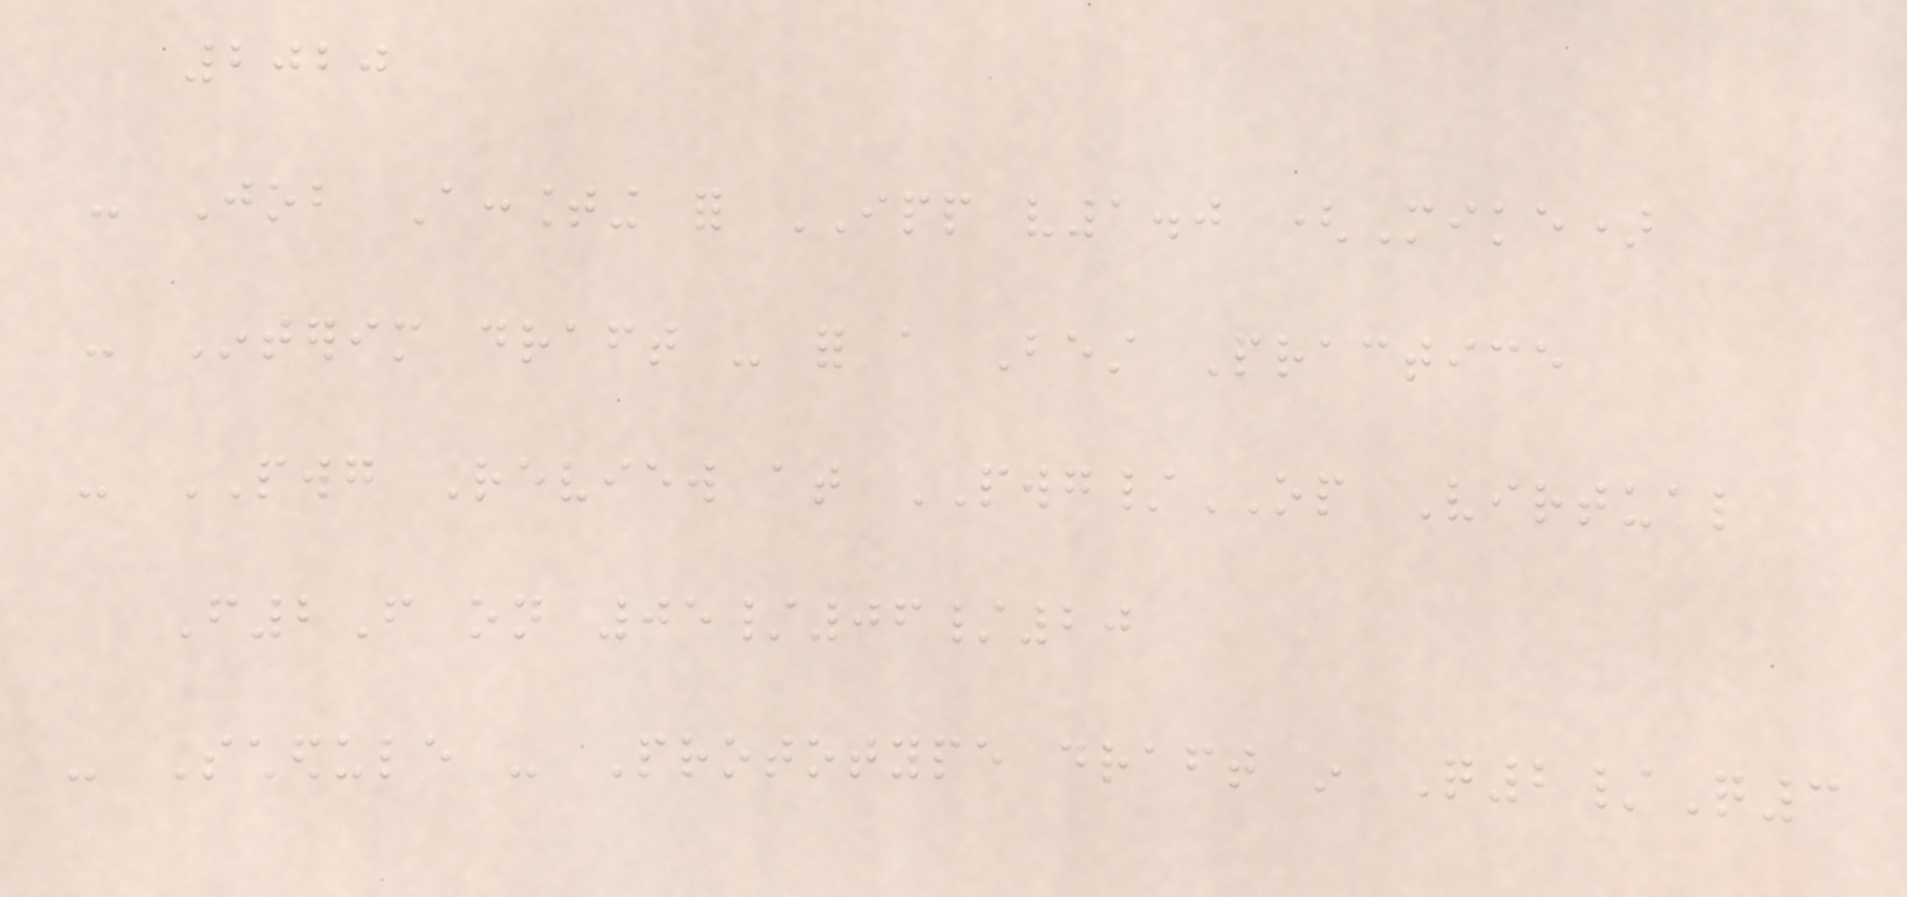2020
- Job Accounting for IPP v1.0 (Mike)
- Interim draft - for a Best Practice
- PWG Review at PWG/OP Virtual
F2F on 05/06/20
- Schedule - Prototype draft in Q2/Q3
